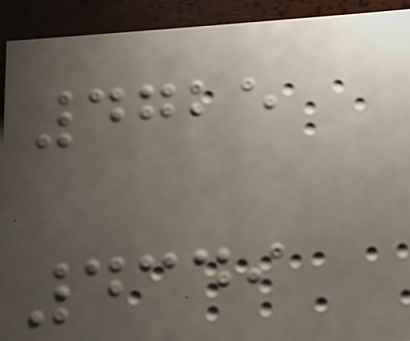4725
4349
